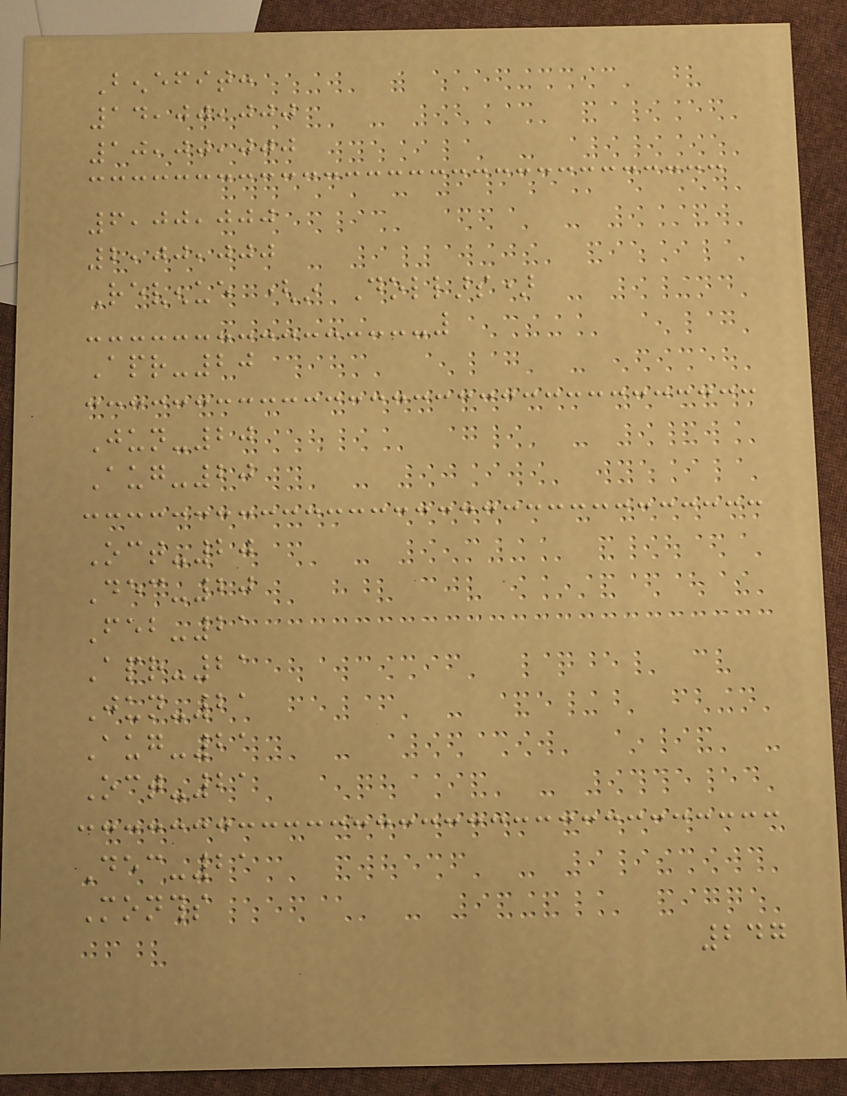Benefit:
14,00,000
10,00,000
6,00,000
2,00,000
Revenue (in Dollars)
Apr-20
Jun-20
Aug-20
Oct-20
Dec-20
Feb-21
Apr-21
Jun-21
Aug-21
Oct-21
Dec-21
Months
247
